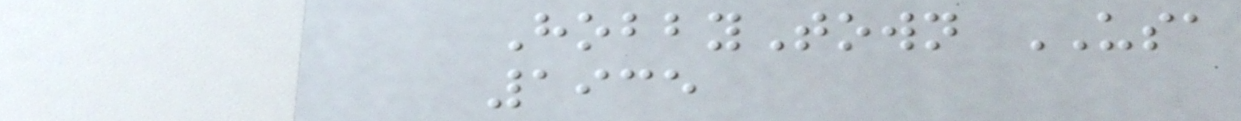HobbyTown USA
1935
